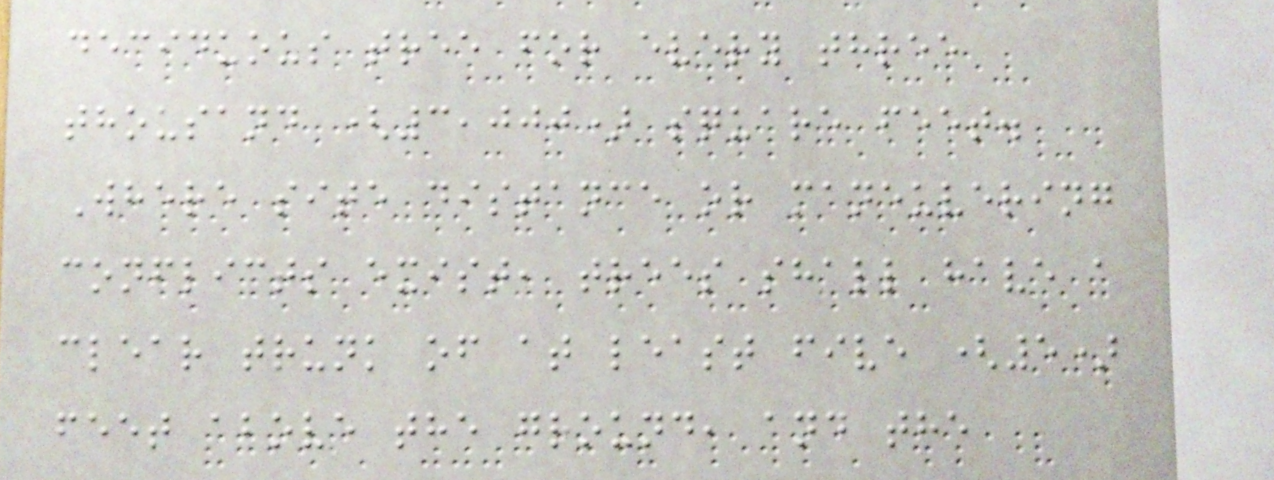deciduous tree for every three
thousand (3,000) square feet.
Where site distance or maneuvering
conflicts exist, trees shall have a
clear trunk of at least five (5)
feet above the ground, and the
